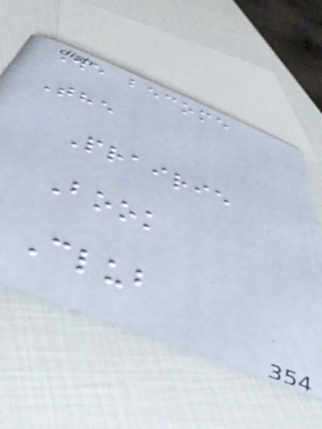We become
The
Prairie
Book
Club
